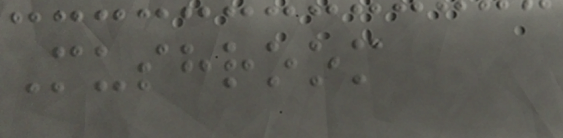Mushroom
